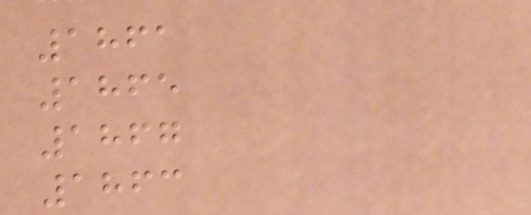1861
1865
1867
1863
